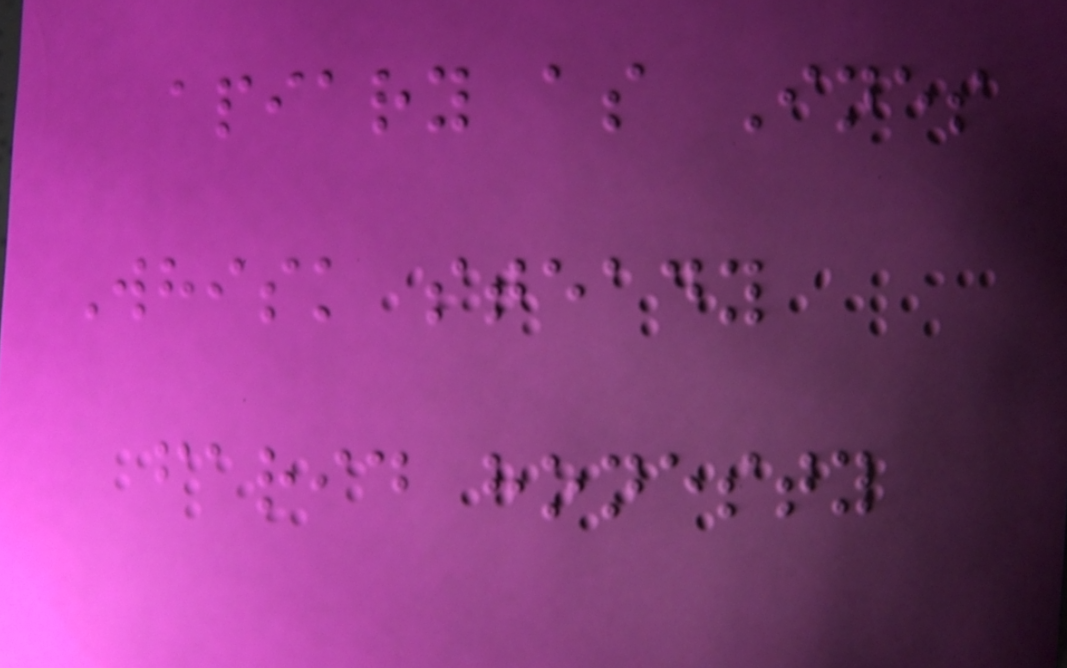apiary as Ines
Whisk steady
farid honesty
